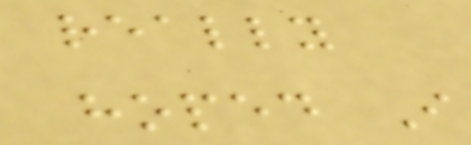really
hoped I
